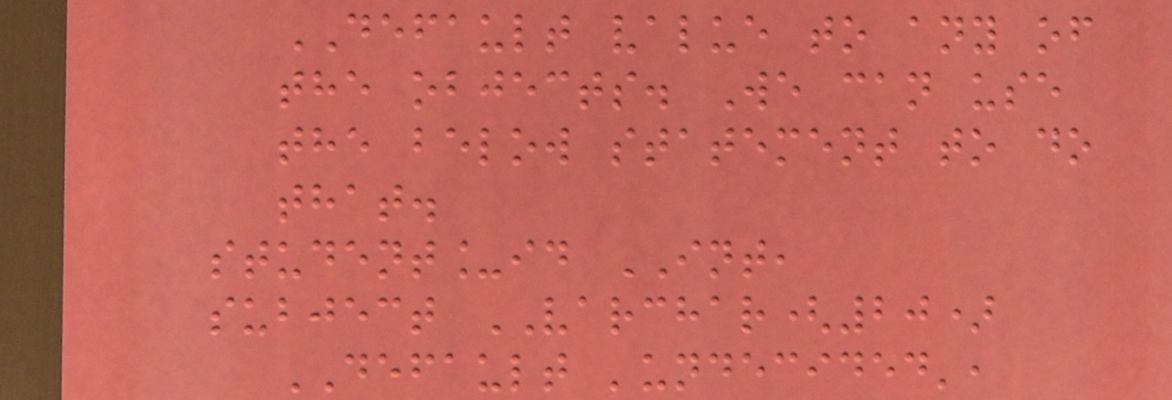DEFAULT value to any of
the objects. We can use
the below statement to do
that.
student_id INT,
subject VARCHAR(20)
DEFAULT 'undecided',
